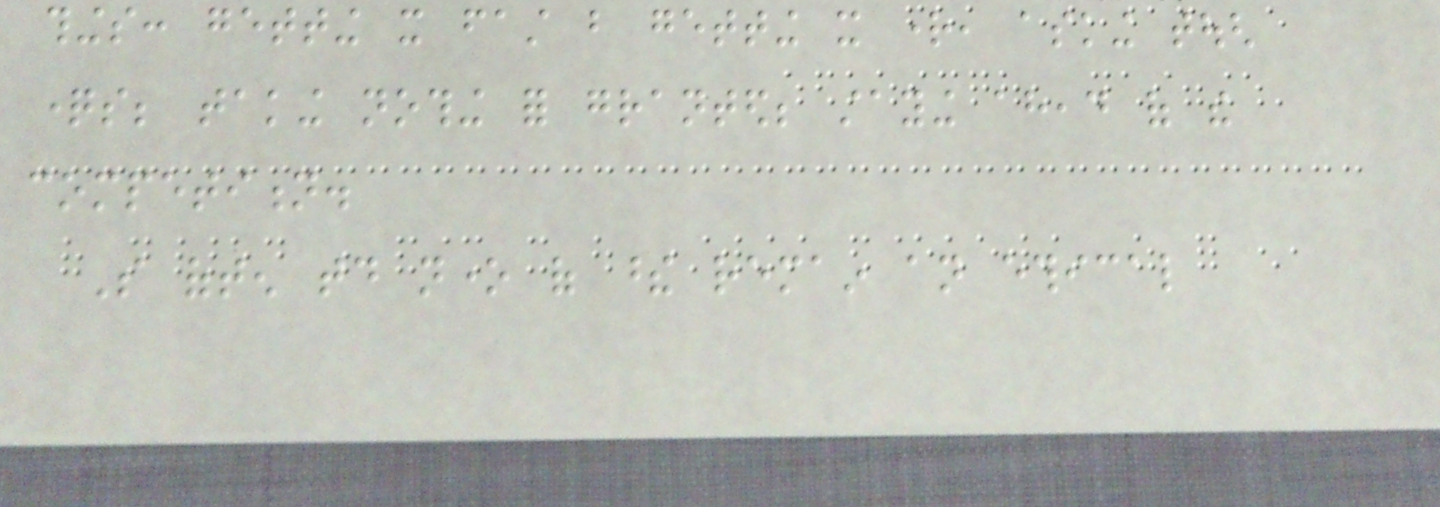things: getting it fast but getting it right, asking tough
questions; taking nothing for granted; staying ahead of the
competition.
So often today none of these remain an ethical
